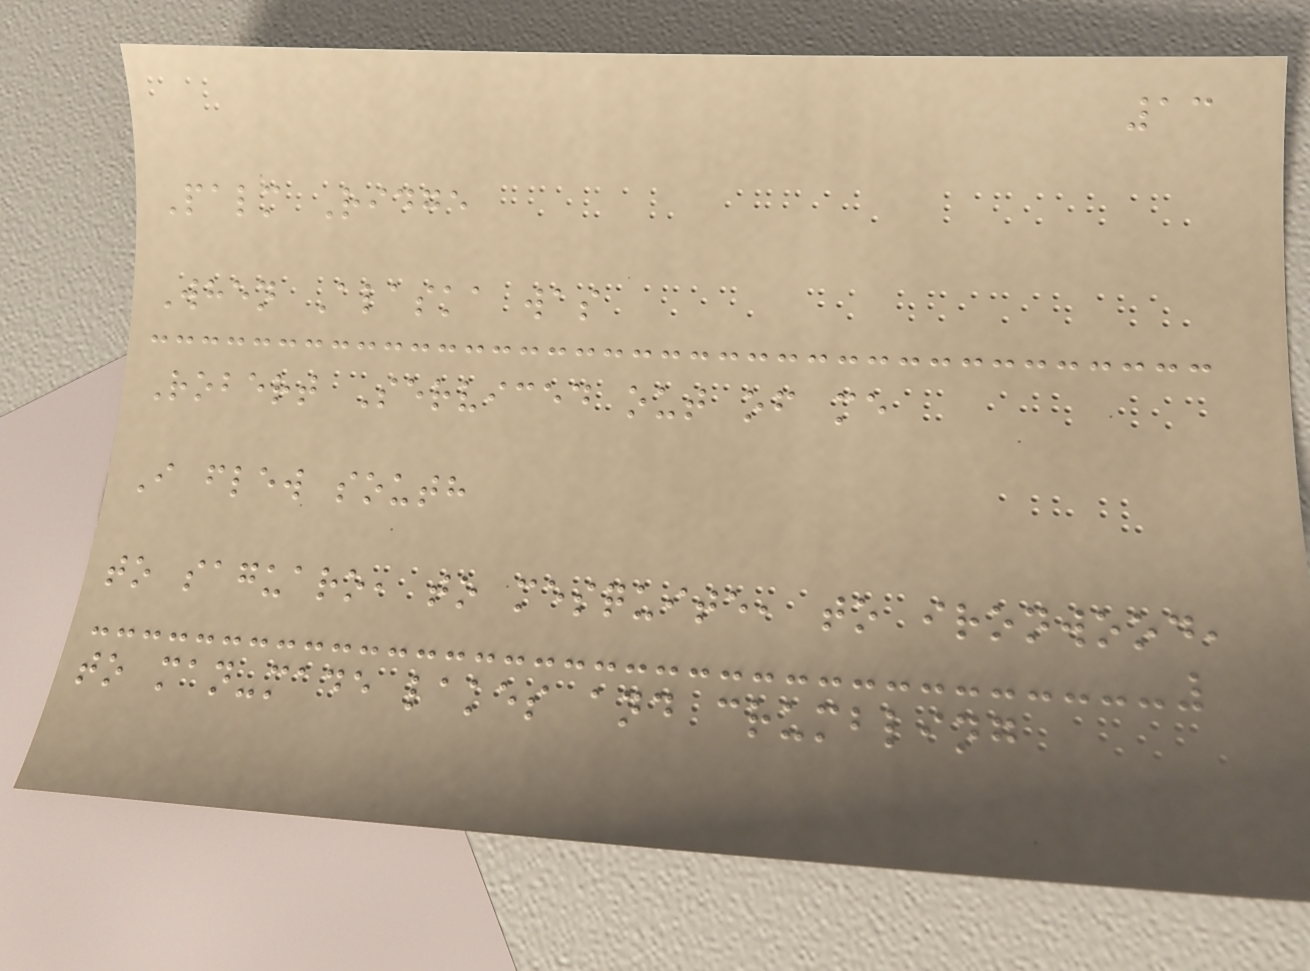13
Palm Ridge
When Alaska was
Robert Serviced out of me
I flew south
to saguaro, to mesquite, to ironwood,
to man-made lakes and crumbling
